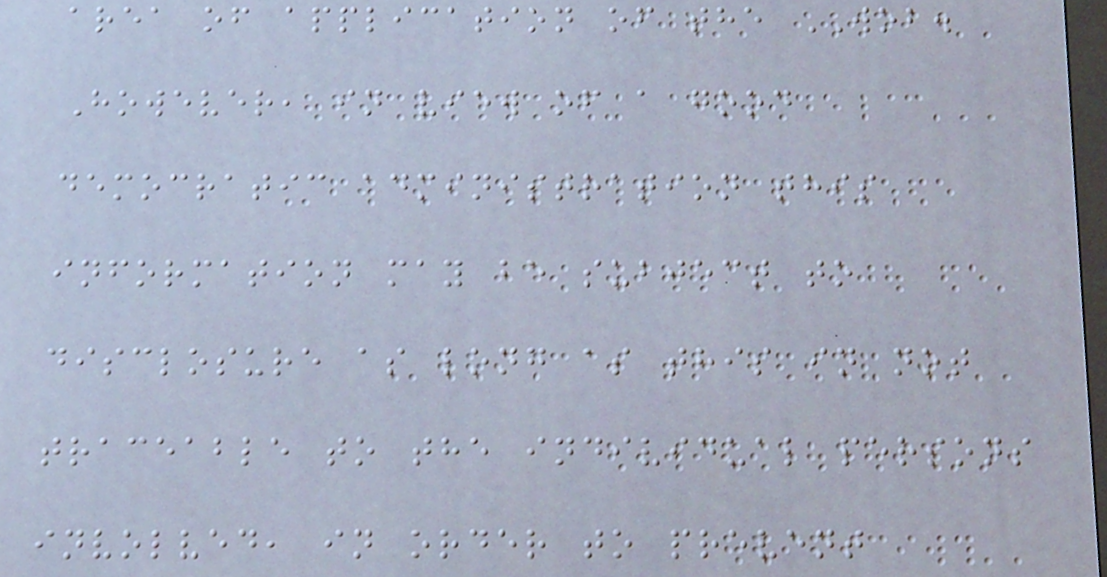area of application of the WOB.
However, in view of a good
democratic administration this
information may be subject to
disclosure as long as this in not
traceable to the individual persons
involved, in order to prevent
